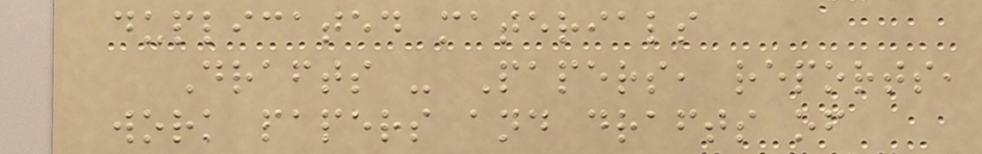duplicated materials
Drafts - Papers, reports,
work papers and drafts of
